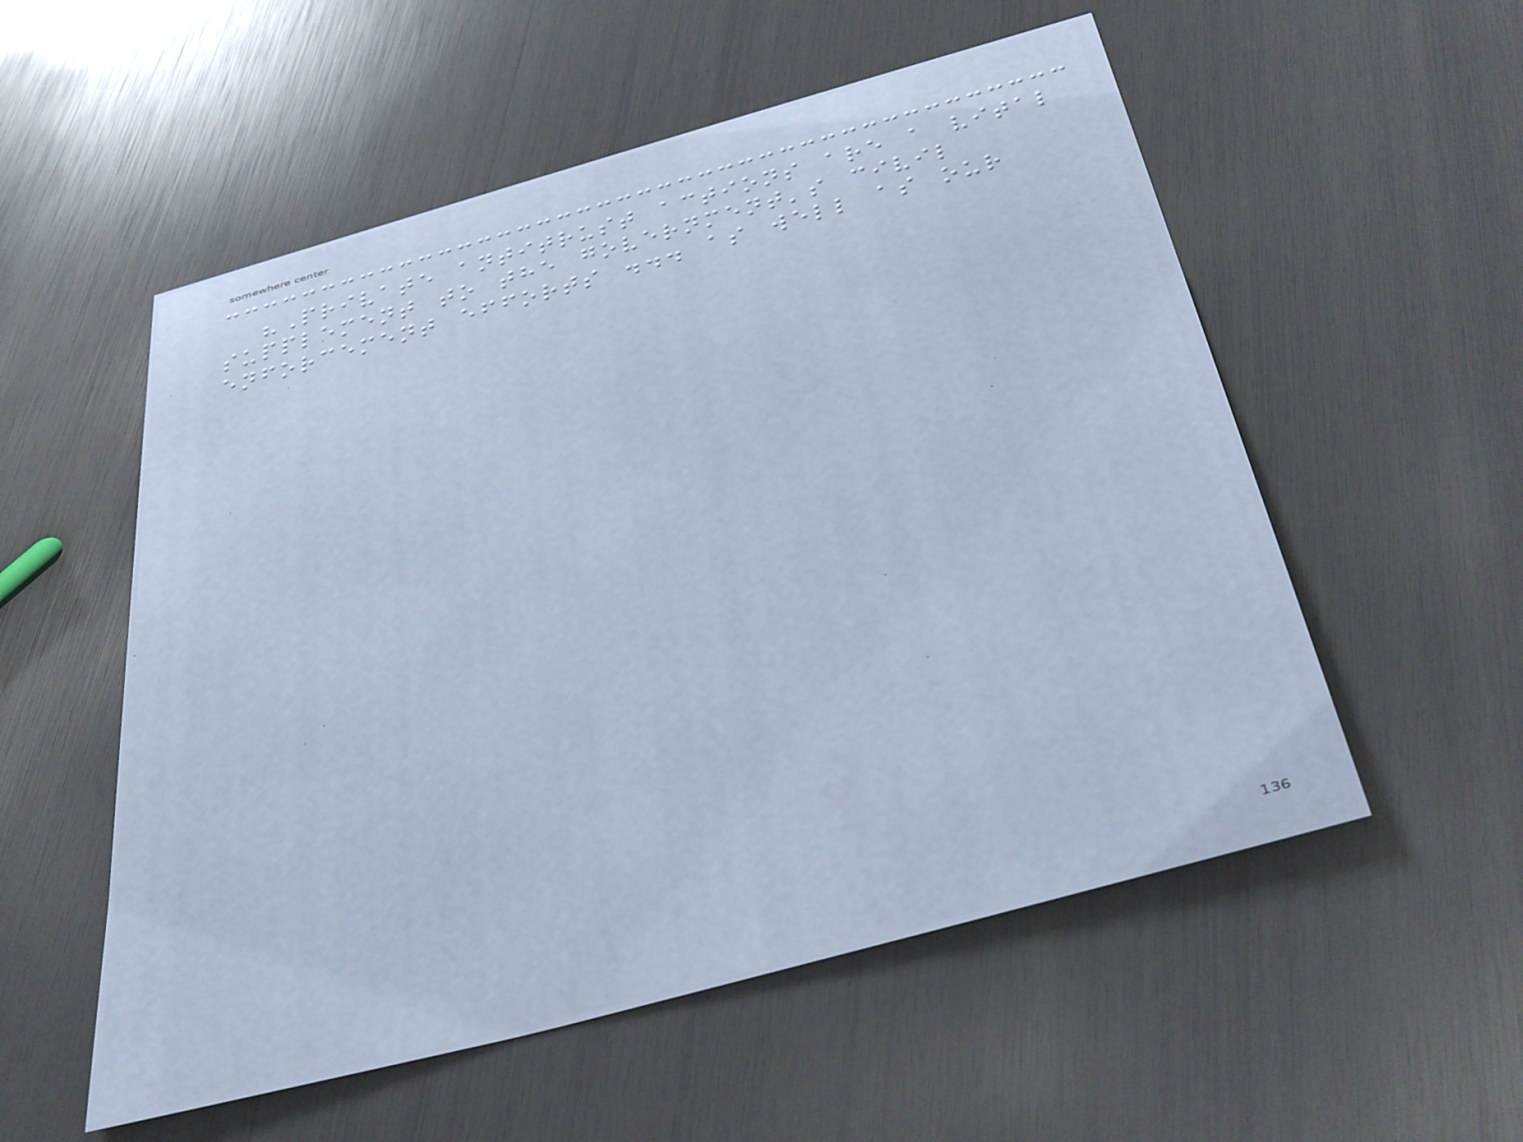"Private antitrust actions are a vital
supplement to the government's civil
enforcement efforts ... as well as our
